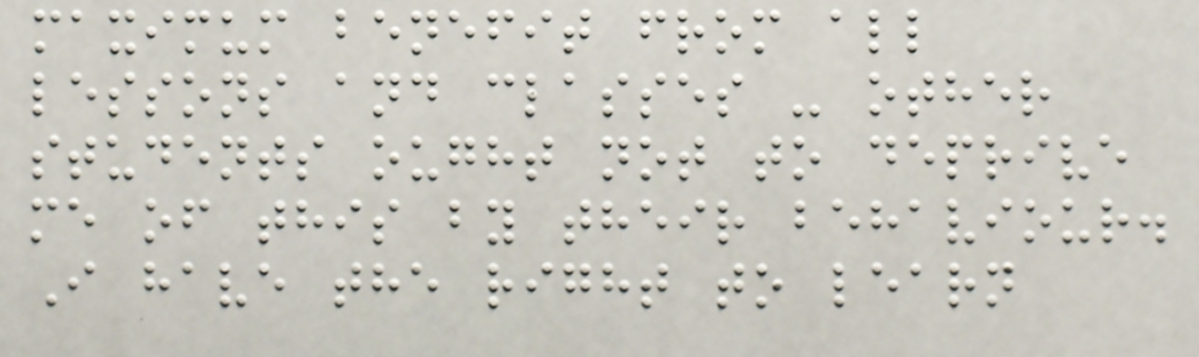maximum benefit from all
lessons and classes - other
students ought not to deprive
me of this by their behaviour.
I have the right to learn
